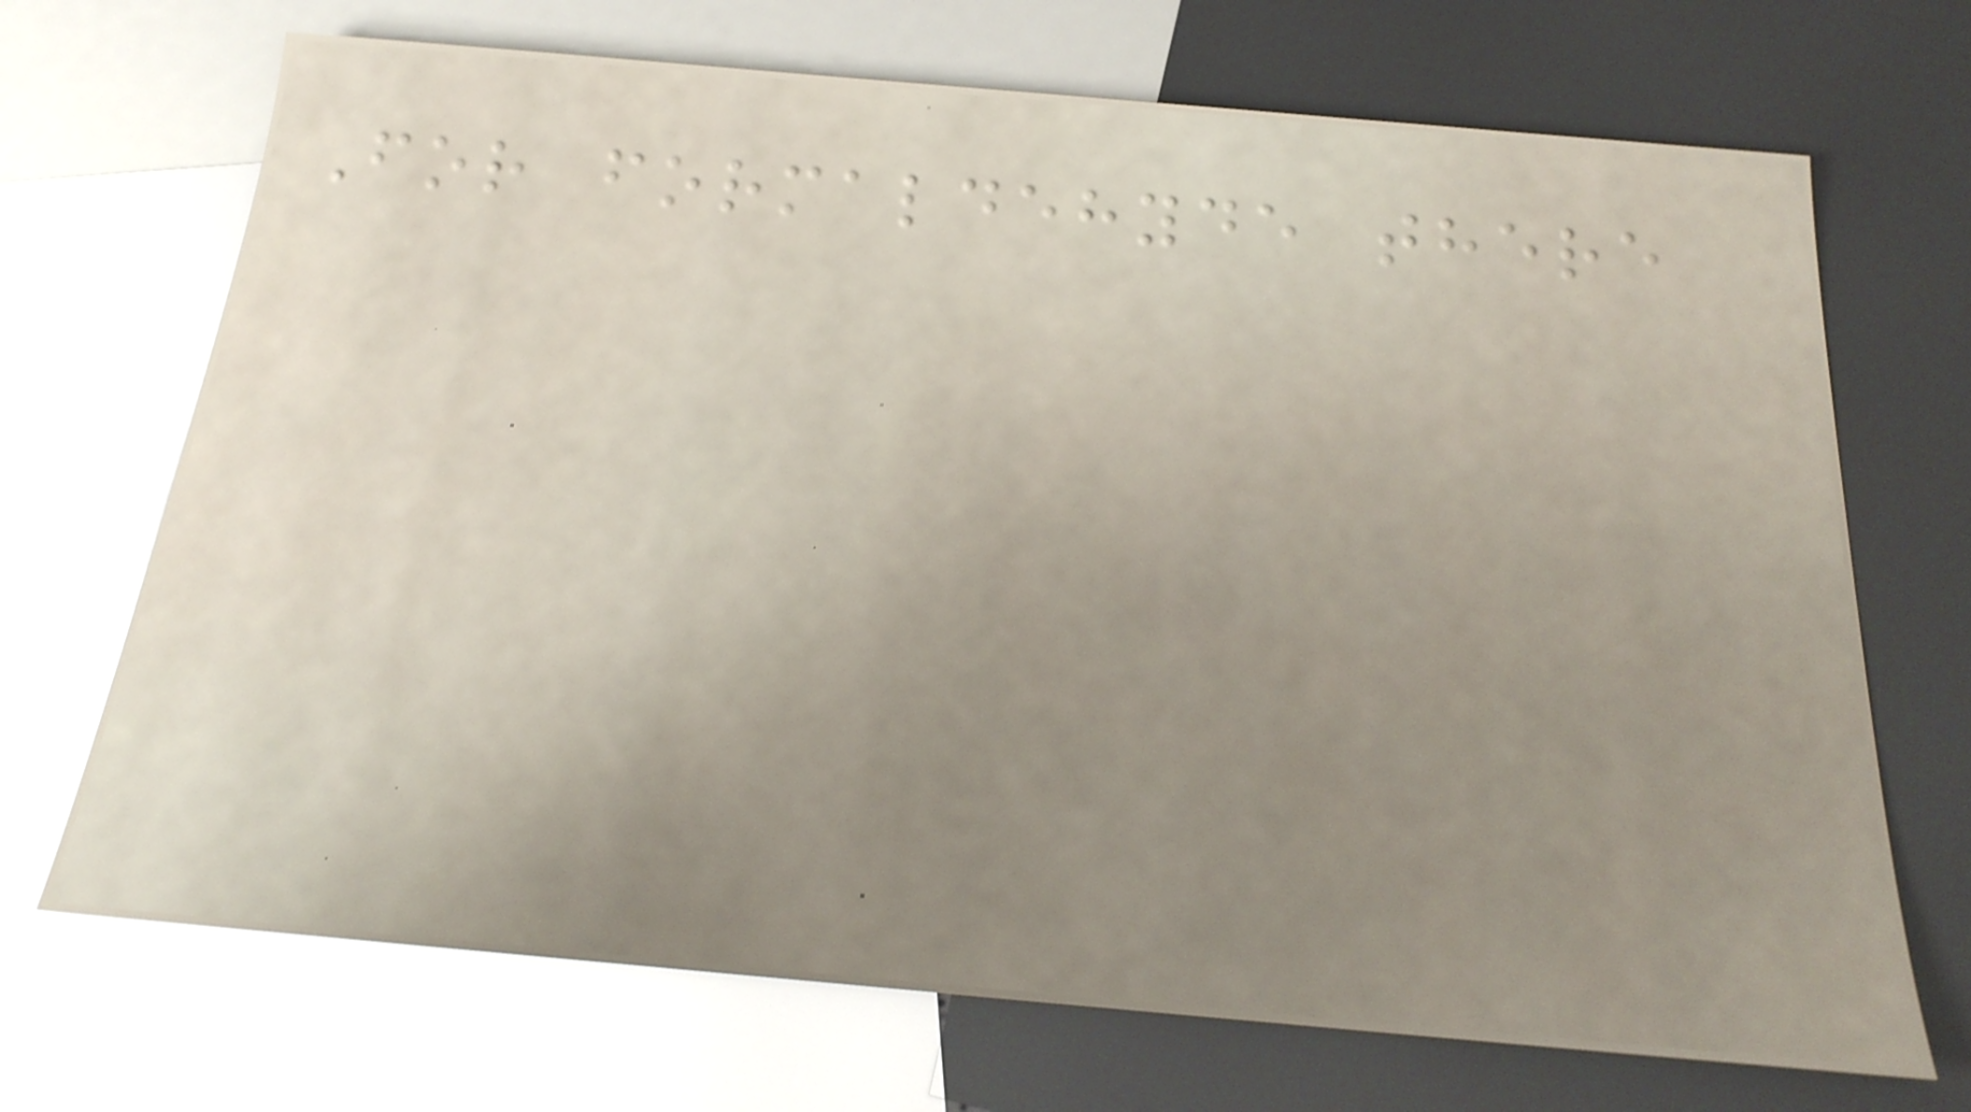For formaldehyde there
